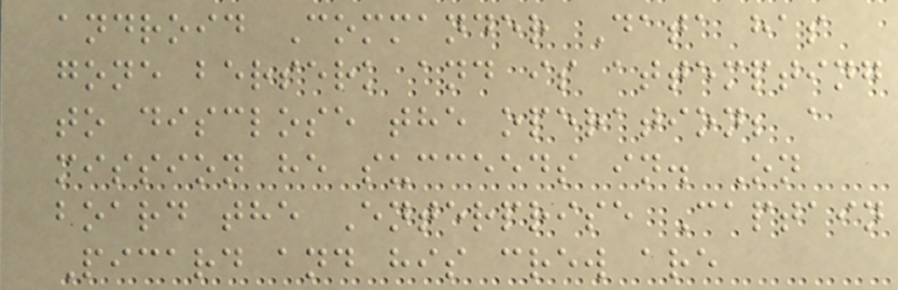android Commander Data has
gone berserk and is attempting
to disclose the operation; a
mission he succeeds in. On
board the Enterprise Captain
Picard and his crew are
